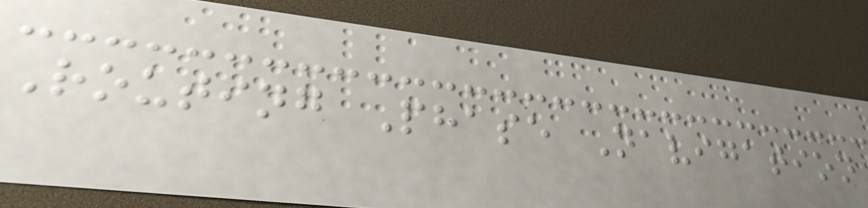Routing Phase Navigation
